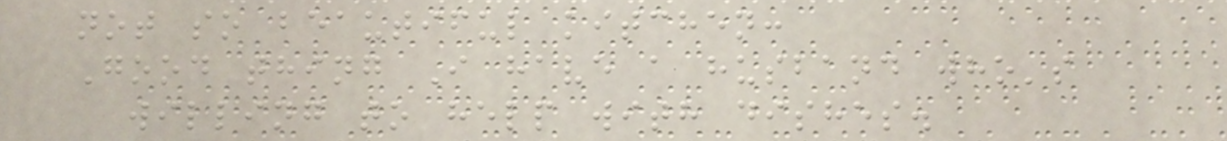not so beautiful kitchen:
Good thing I have a husband who's
willing to help with dishes.
